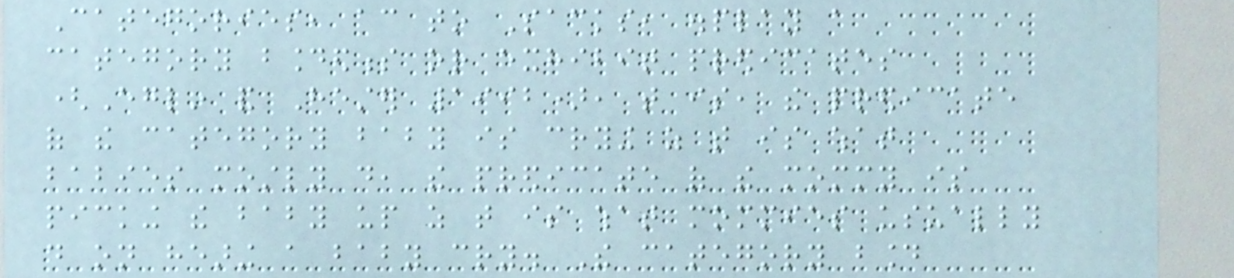Categories, according to Sacks, display a
category boundedness or exhibit predicates
(Eglin and Hester 1992), that is, the predicate
of the category baby is crying as that is what
babies mostly do, the predicate of the mommy is
picking the baby up as that is what mommies usually
do on hearing a baby cry. The category bound
